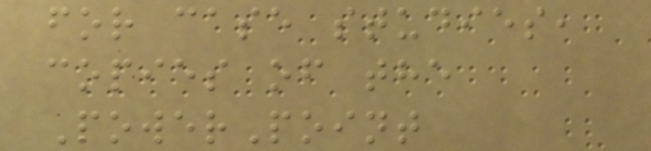for case studies,
copies of the
PowerPoint
